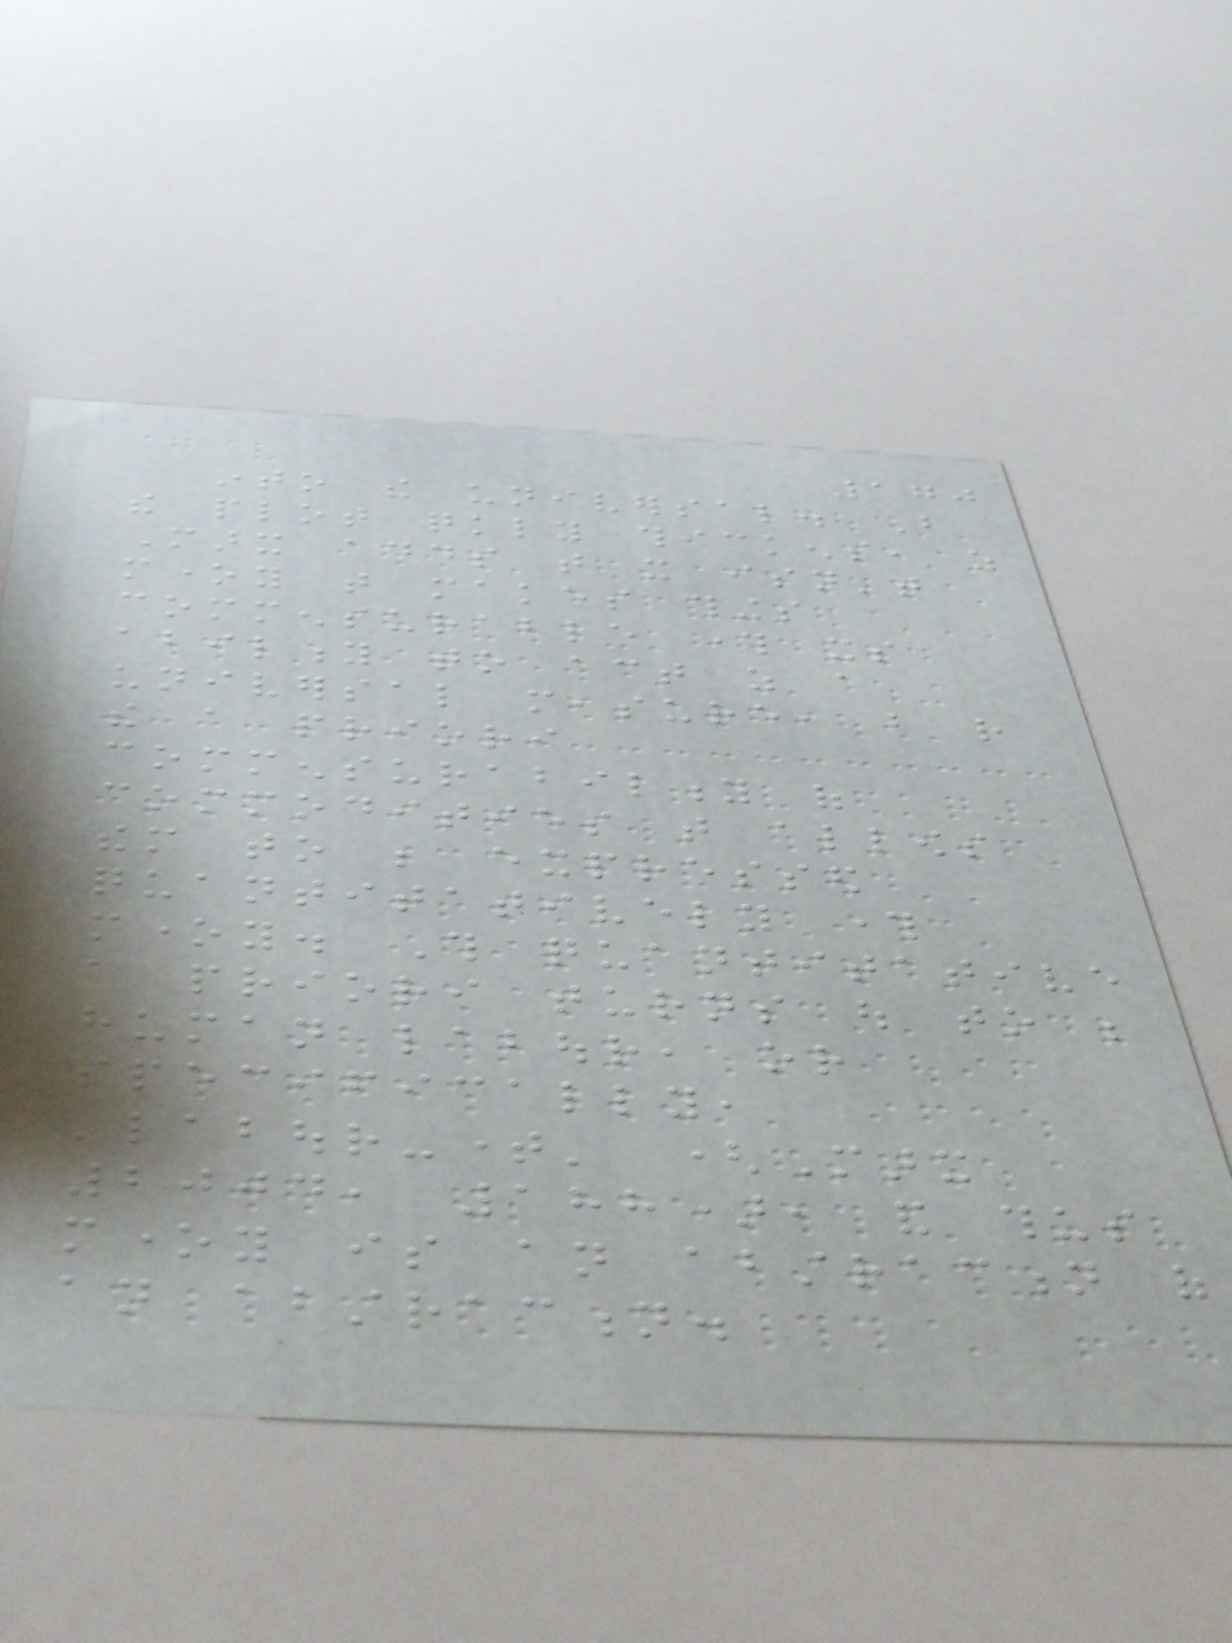170
into the universal. But
the plot quickly thickens, as
Marx adds that it isn't
money that makes things
commensurable through its
ability to act as a
universal measure, but rather
the a priori
commensurability of
commodities that allows
them to be expressed
quantitatively through
money. This quantitative
a priori turns out to be
human labour, or
specifically,
'labour-time' (Marx
2004, 188), and thus
money is an abstraction of
an abstraction.
